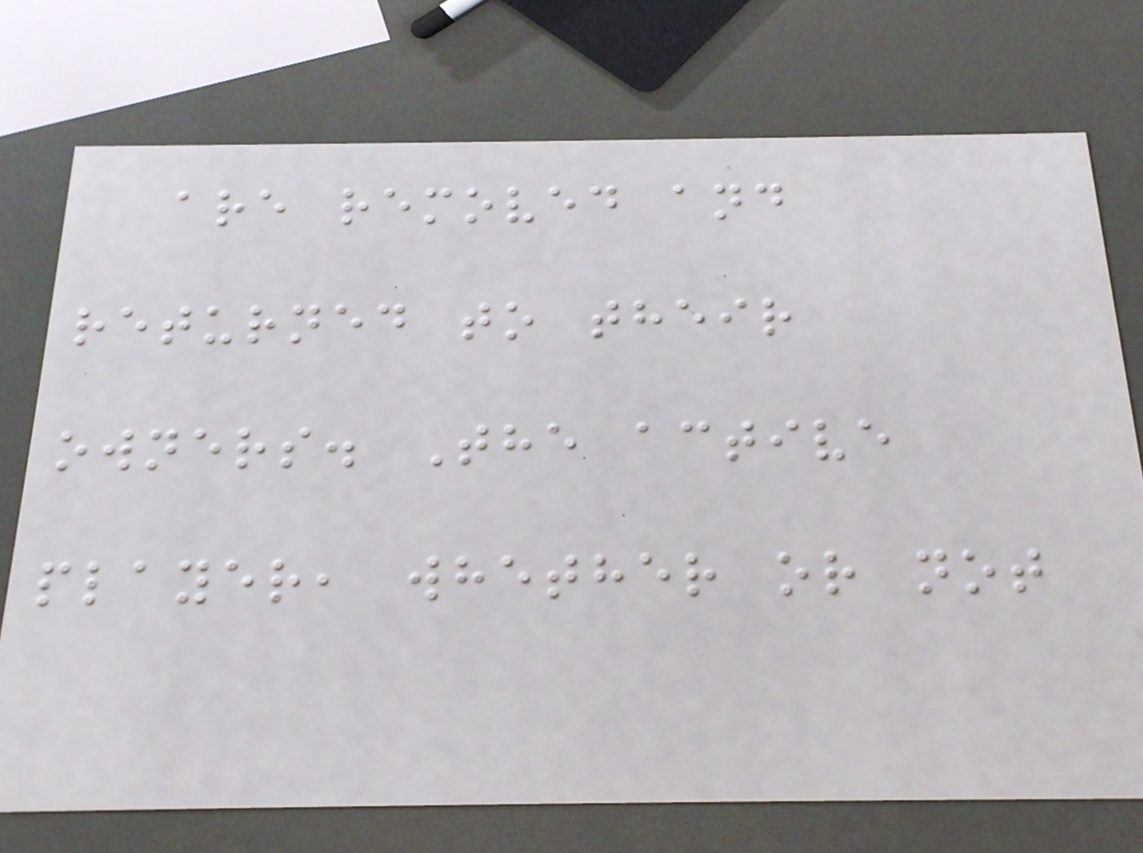are removed and
returned to their
owners. The active
player, whether or not
